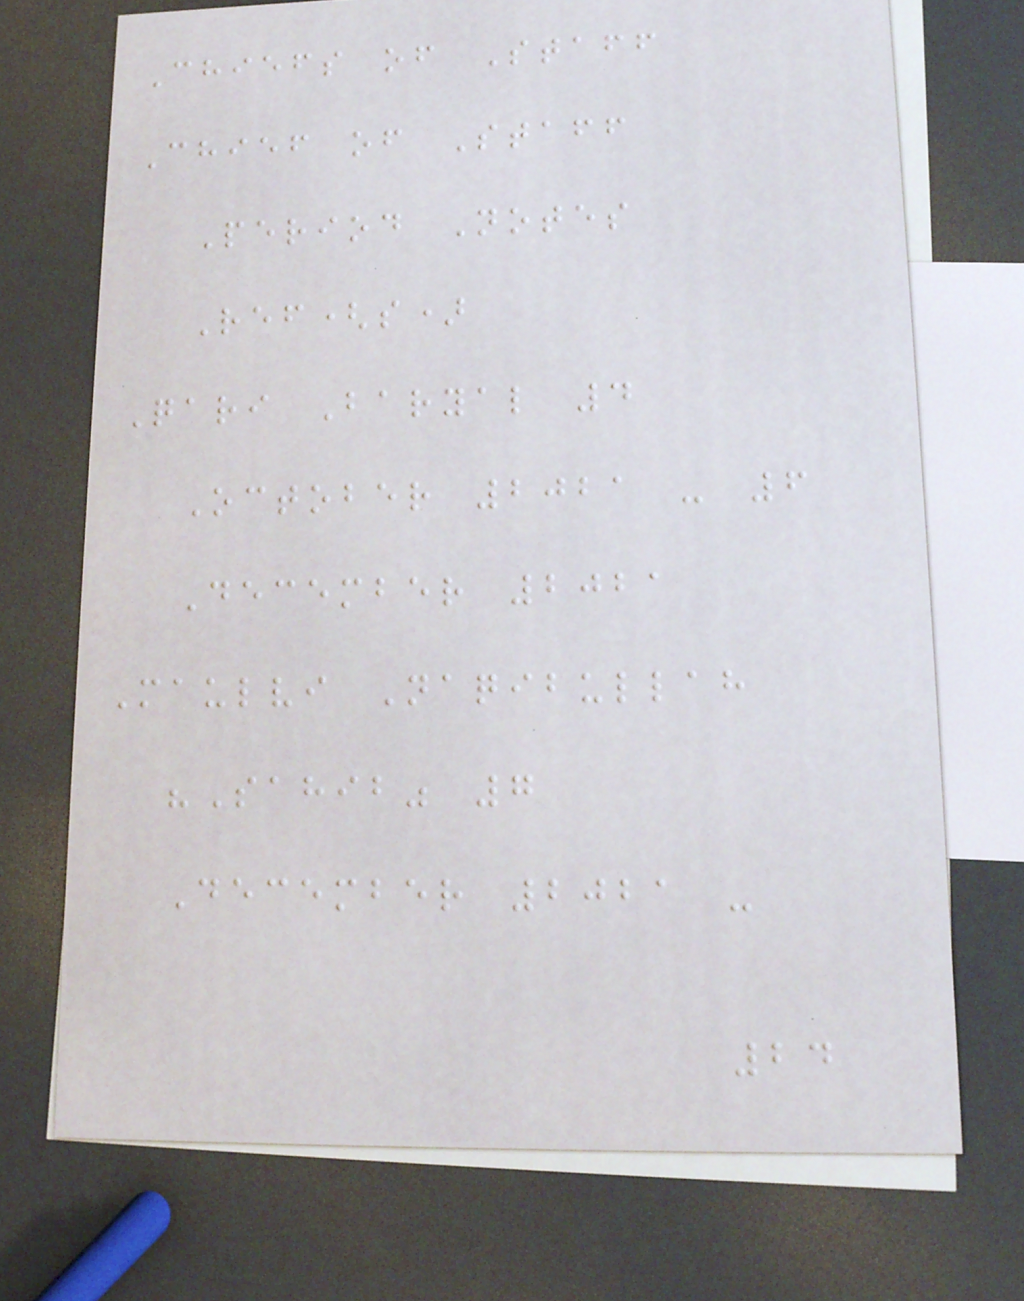Chiefs of Staff
Chief of Staff
Period Notes
Ref(s)
Qari Baryal 4
October 2021 - 6
December 2021
Maulvi Naqibullah
"Sahib" 7
December 2021 -
24
